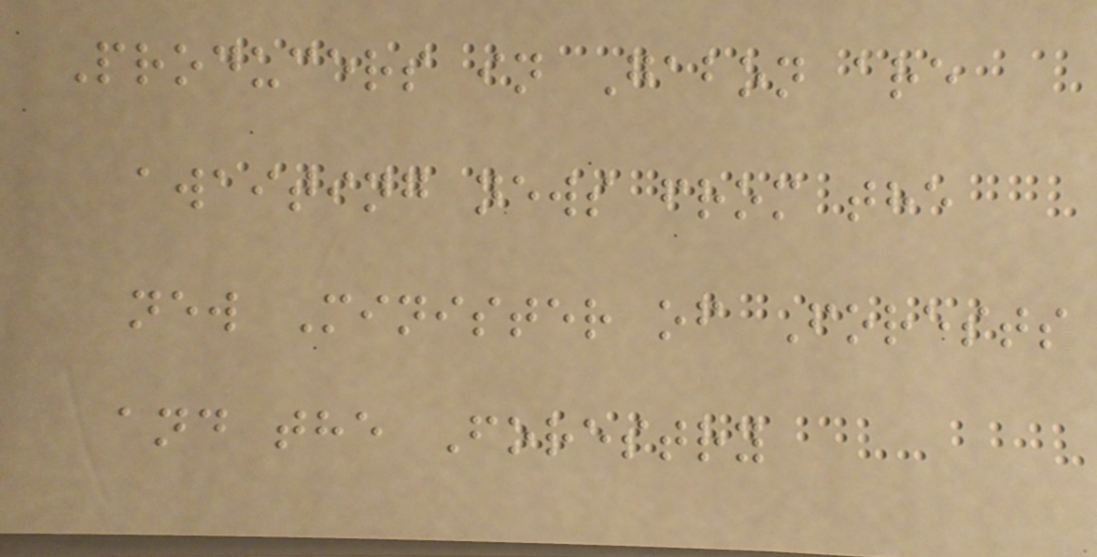Producers in Gabon are
awaiting news from the
new Minister of Forests
and the Forestry
